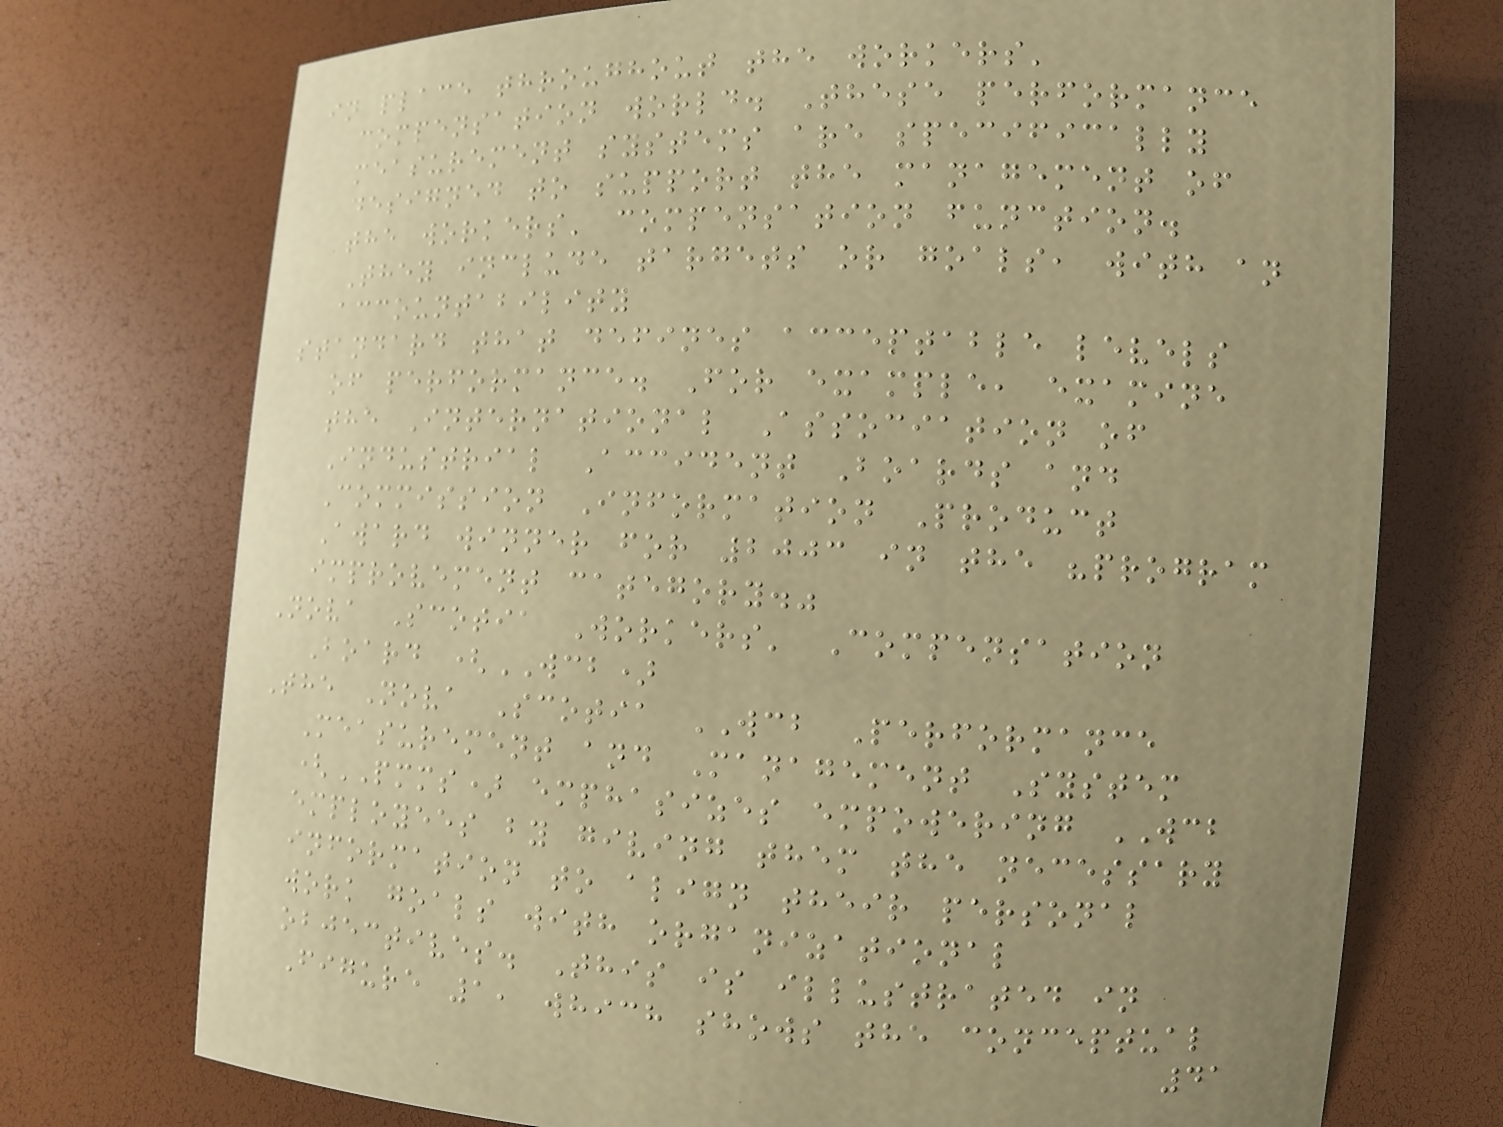in place throughout the workers'
compensation world. These performance
measurement systems are specifically
designed to support the management of
the workers' compensation function.
They include targets or goals, with an
accountability
standard that defines acceptable levels
of performance. For example, examine
the International Association of
Industrial Accident Boards and
Commission Information Product
Award winner for 2003 in the "program
improvement category."
Nova Scotia Workers' Compensation
Board (WCB)
The Nova Scotia WCB Performance
Measurement and Management System
(PMMS) emphasizes empowering WCB
employees by giving them the necessary
information to align their personal
work goals with organizational
objectives. This is illustrated in
Figure 1, which shows the conceptual
41
